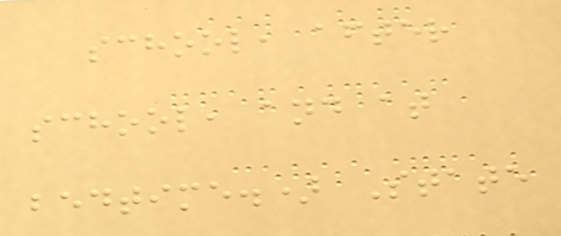school, after
school, and at
bedtime.) State
